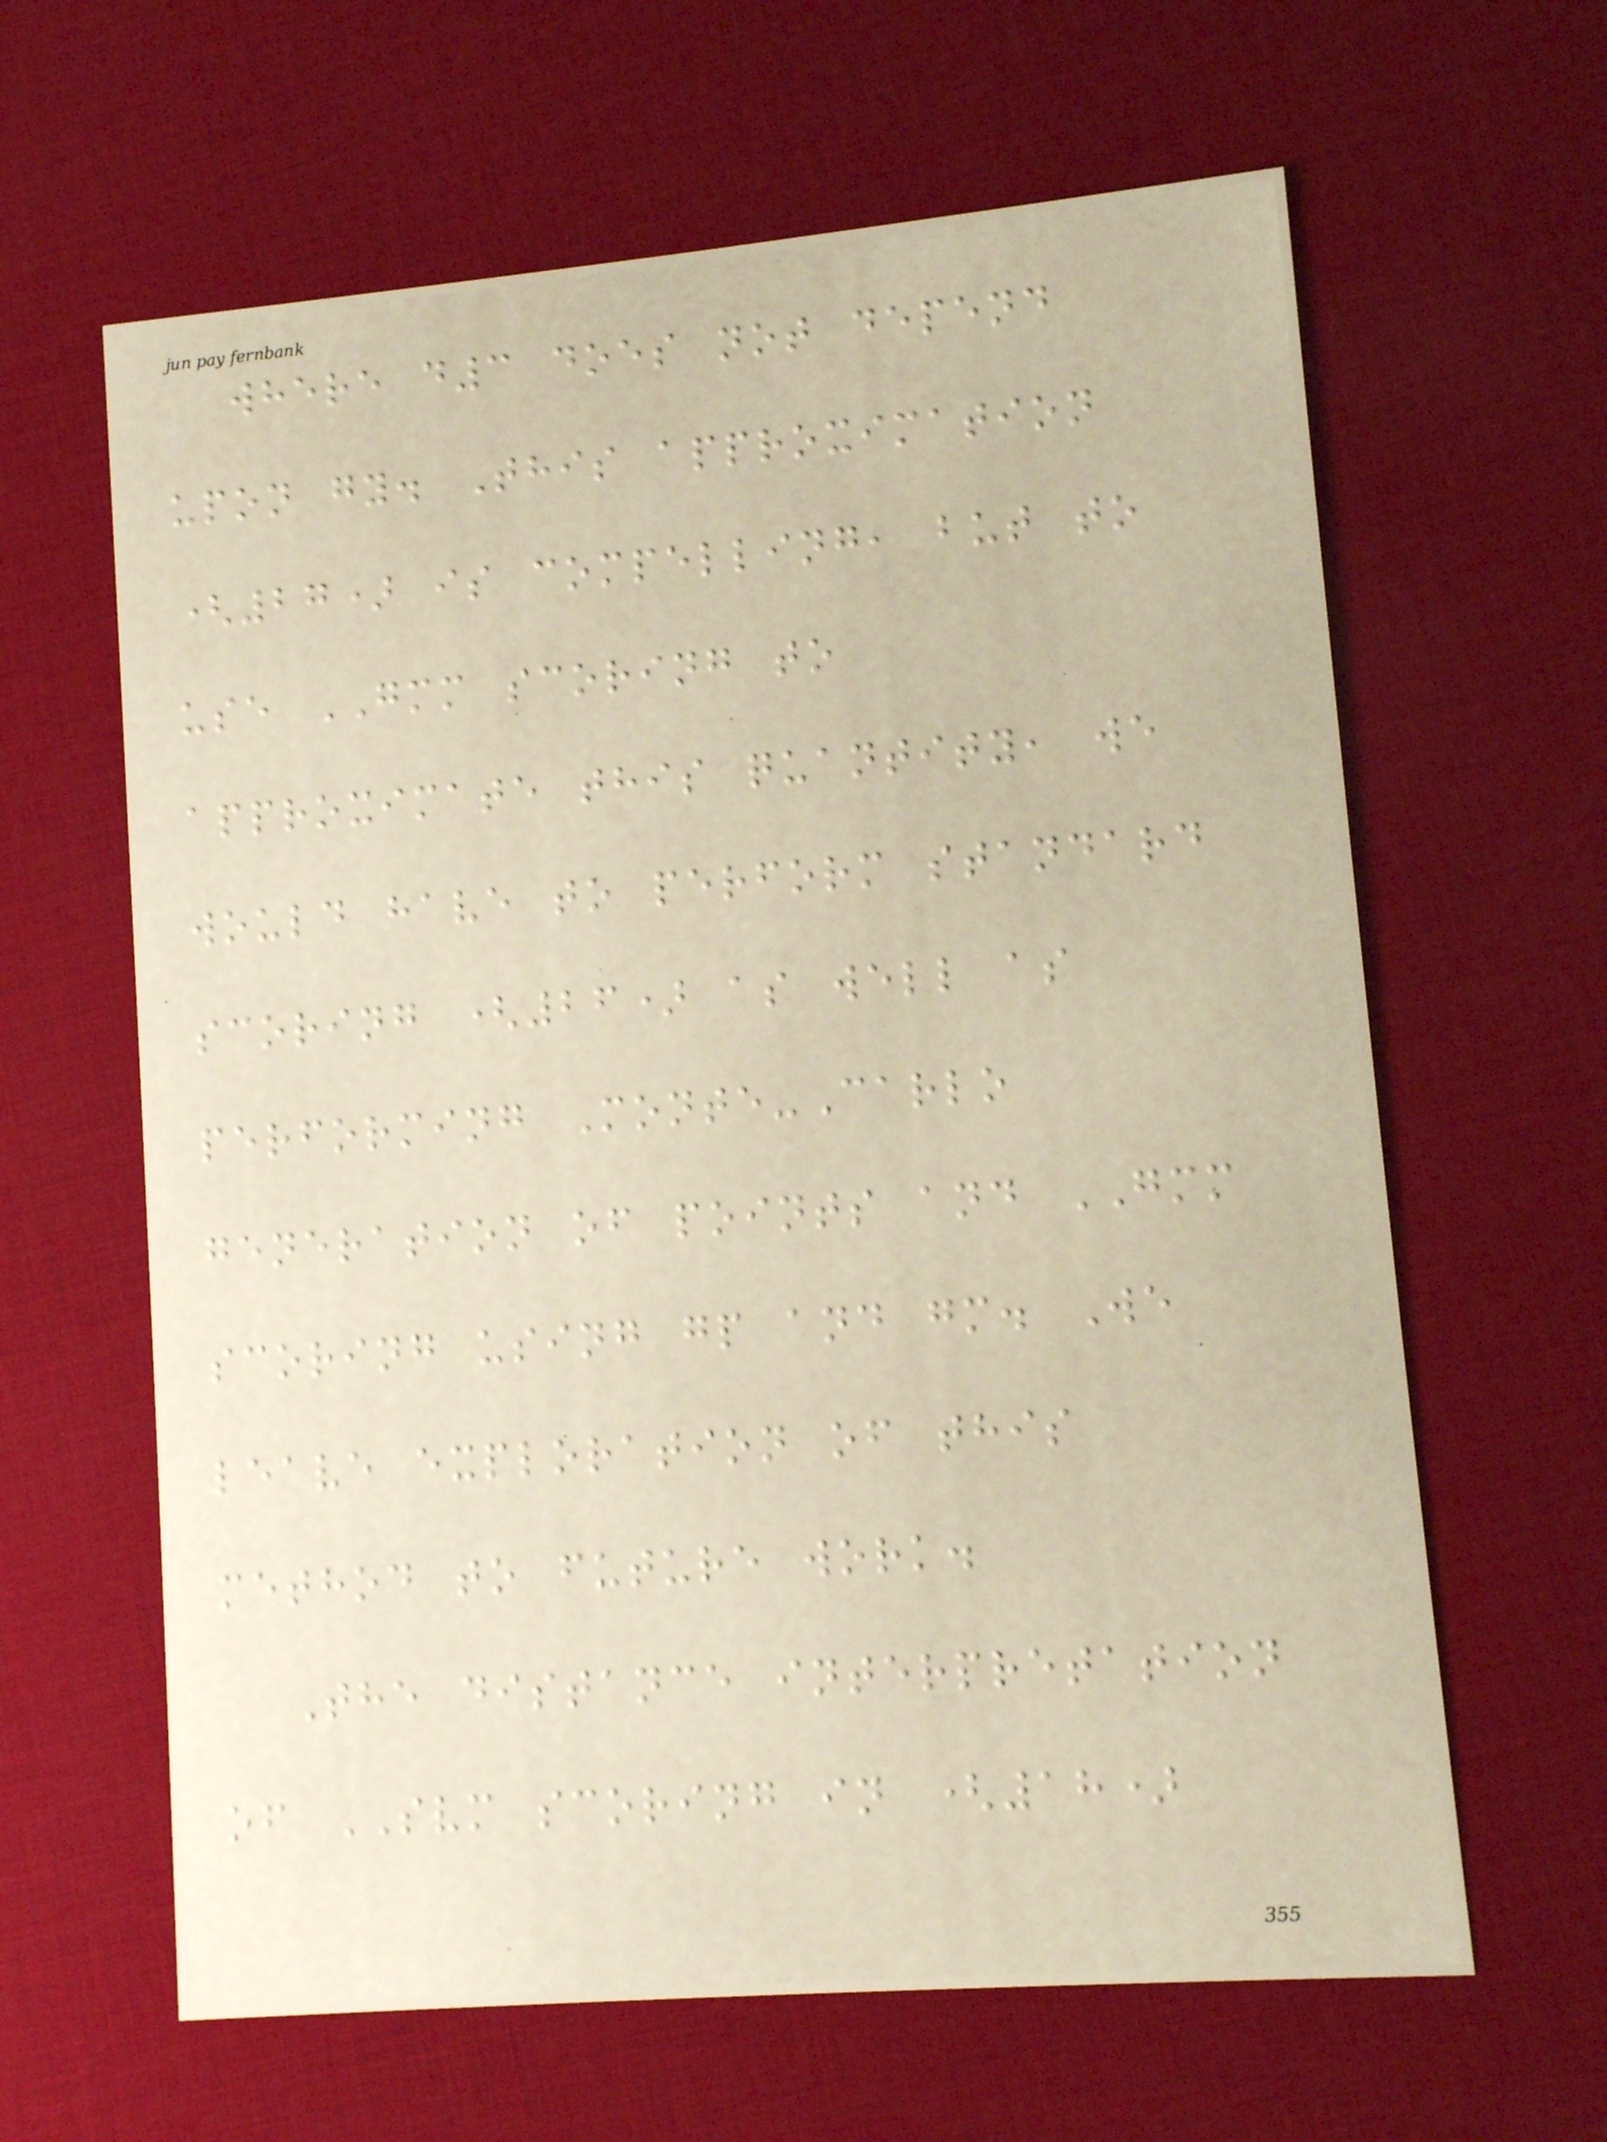where d3 does not depend
upon gy. This approximation
(27) is compelling, but to
use GMM scoring to
approximate this quantity, we
would have to perform standard
scoring (26) as well as
performing Monte-Carlo
generation of points and GMM
scoring using gp and gm. We
leave exploration of this
method to future work.
The distance interpretation
of SVM scoring in (18)
